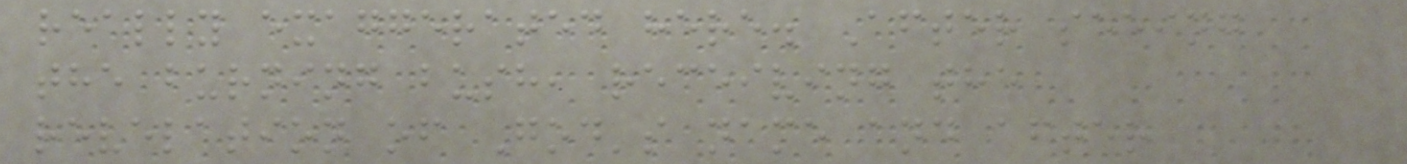really exaggerated here. After seeing
the burning bush, receiving the
revelation of God's name and after
